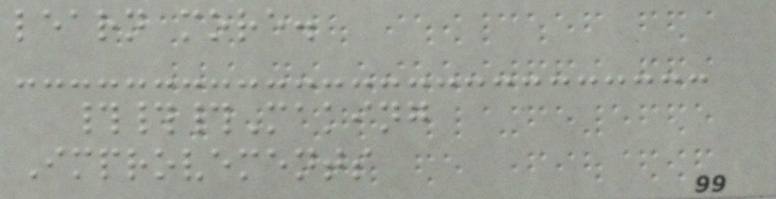learn more.
###Making
Improvements
